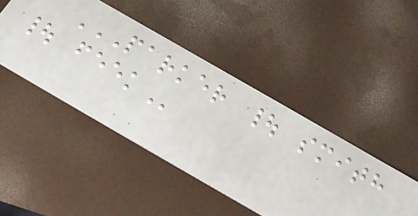PARKER | SMITH
| FEEK
